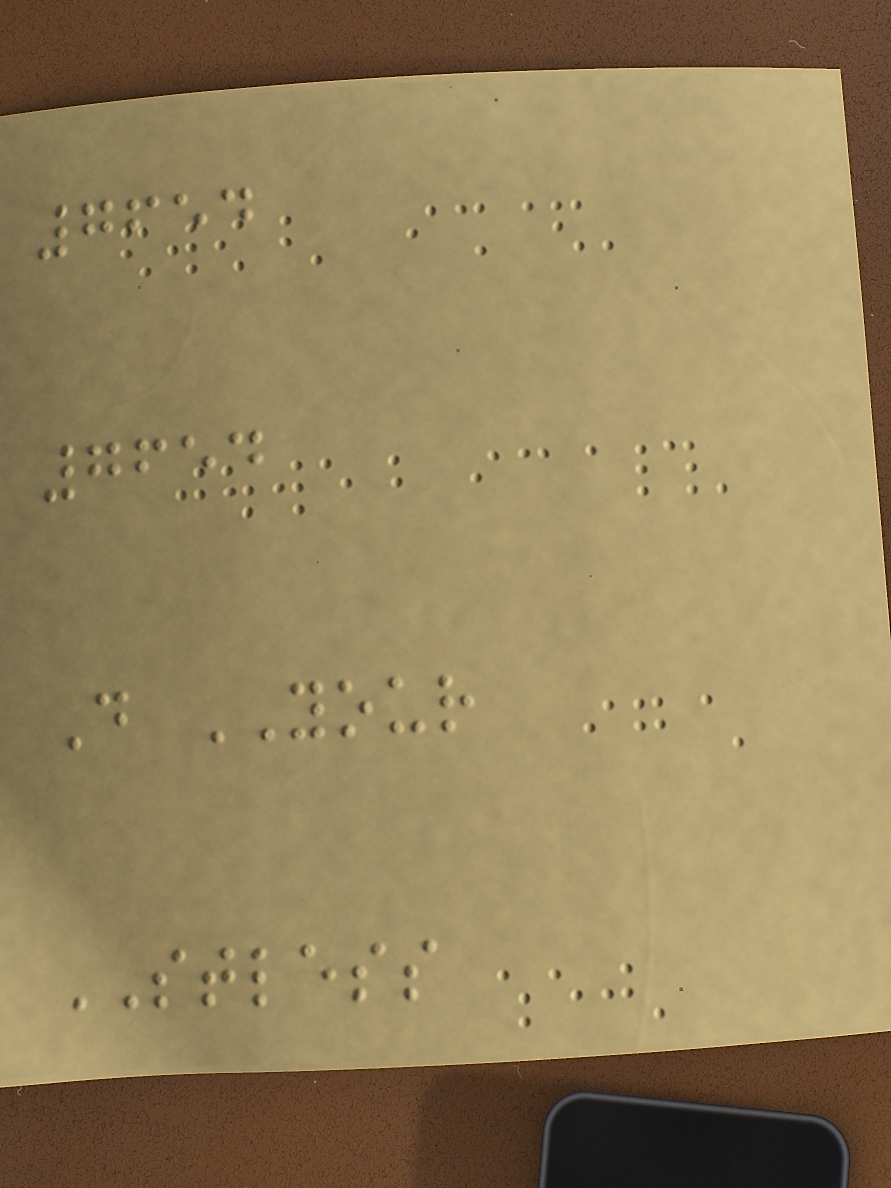7654
7654
D YOUR
STLESS
